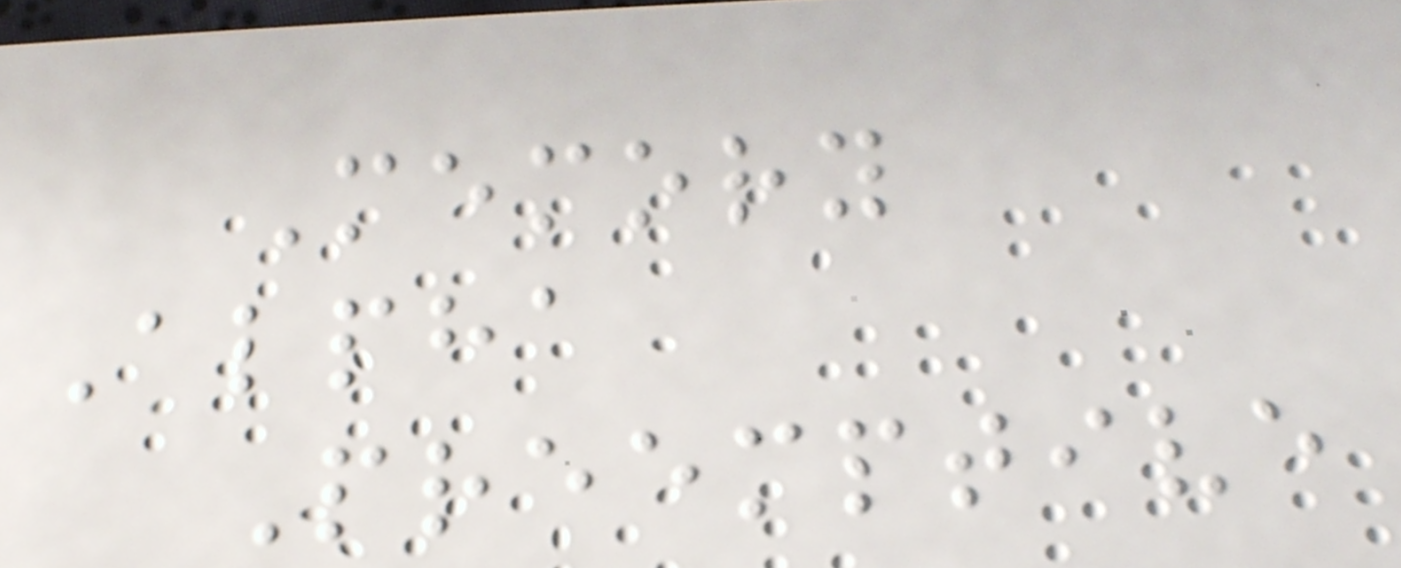Memory
Alpha
Preemptive
